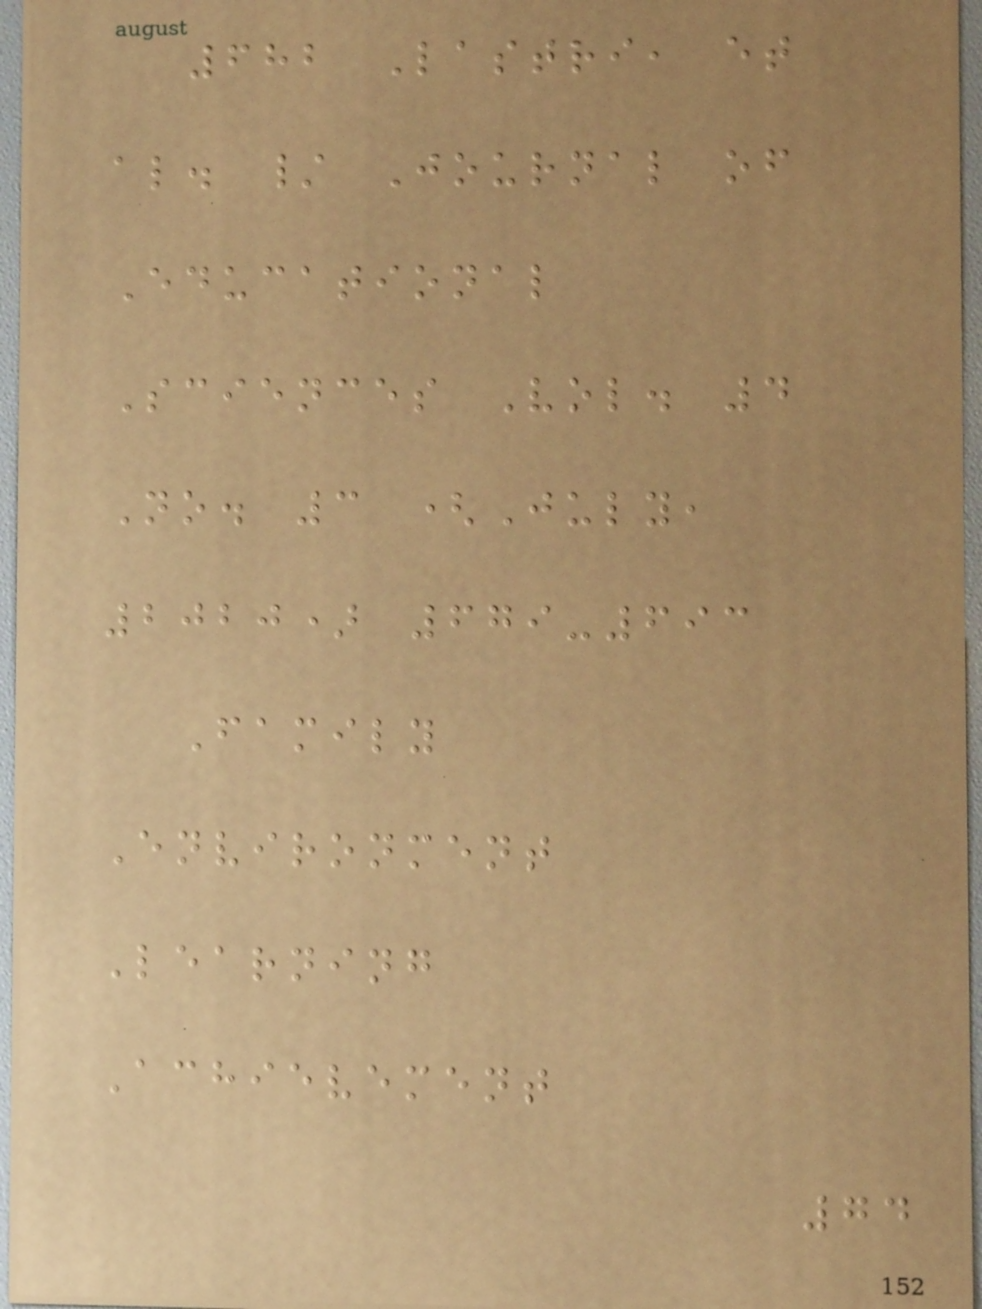682 Lastri, et
al. / Journal of
Educational
Sciences Vol. 4
No. 3 (July,
2020) 679-693
Family
Environment
Learning
Achievement
74
